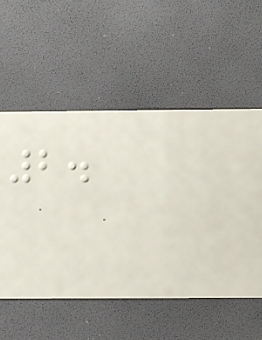2.
